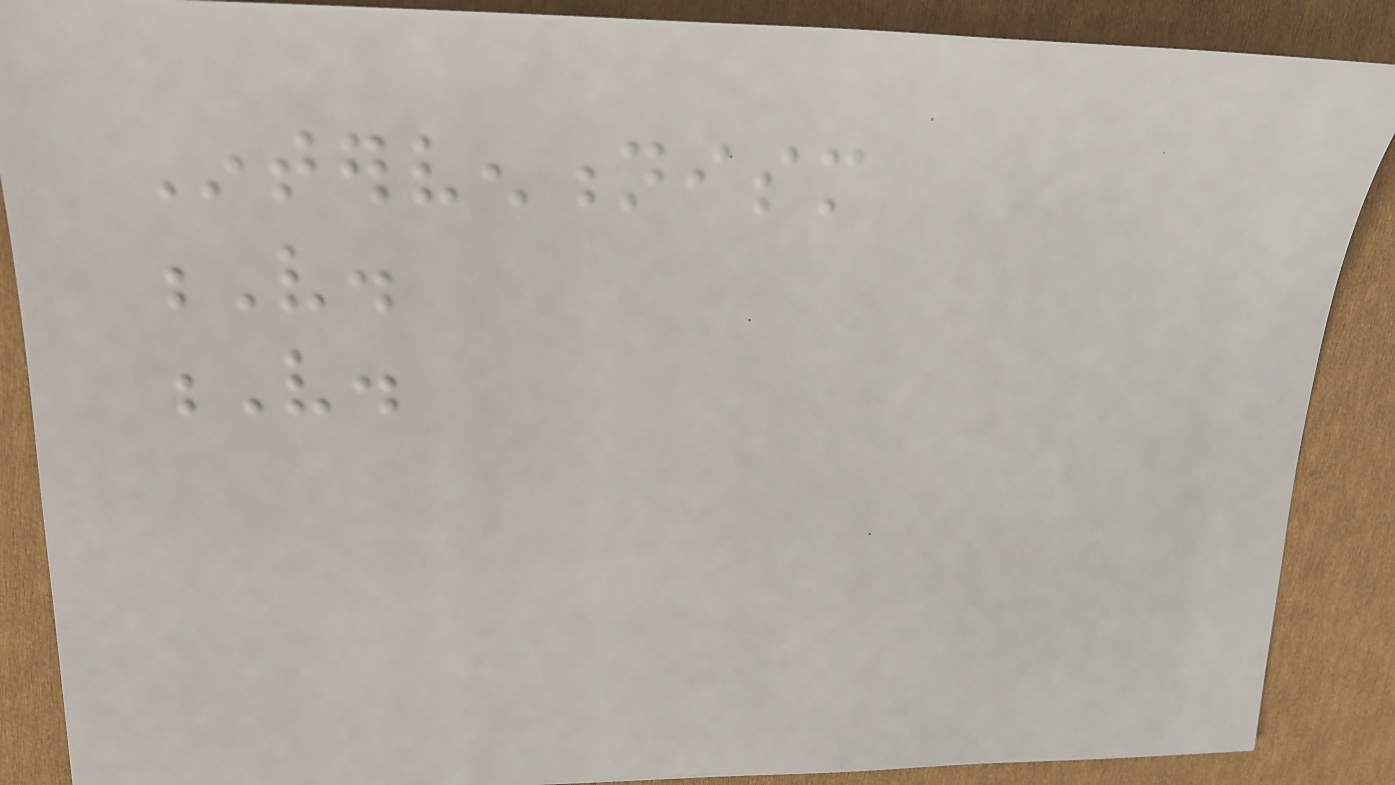Interventionism
V.
V.
